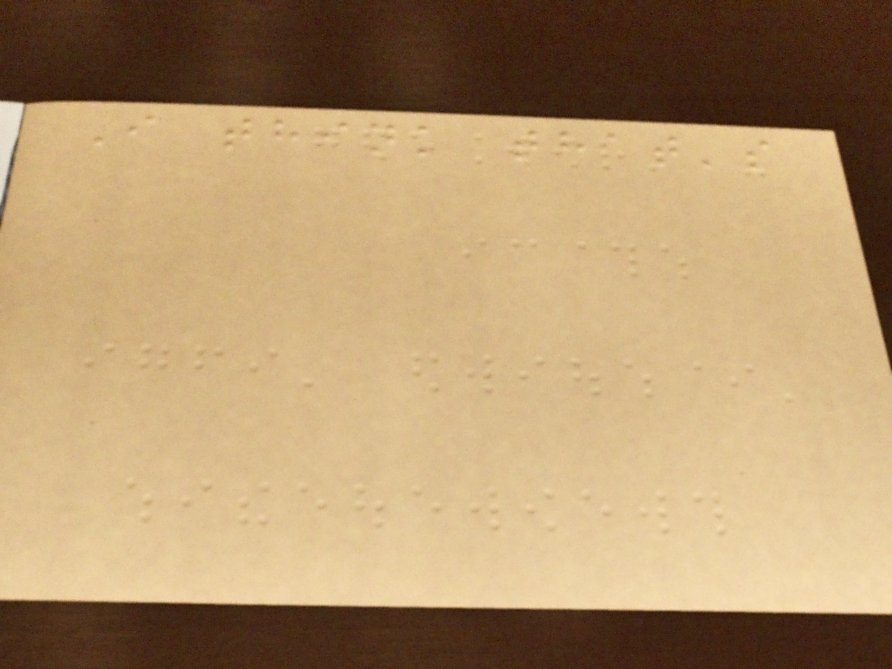I think that's
